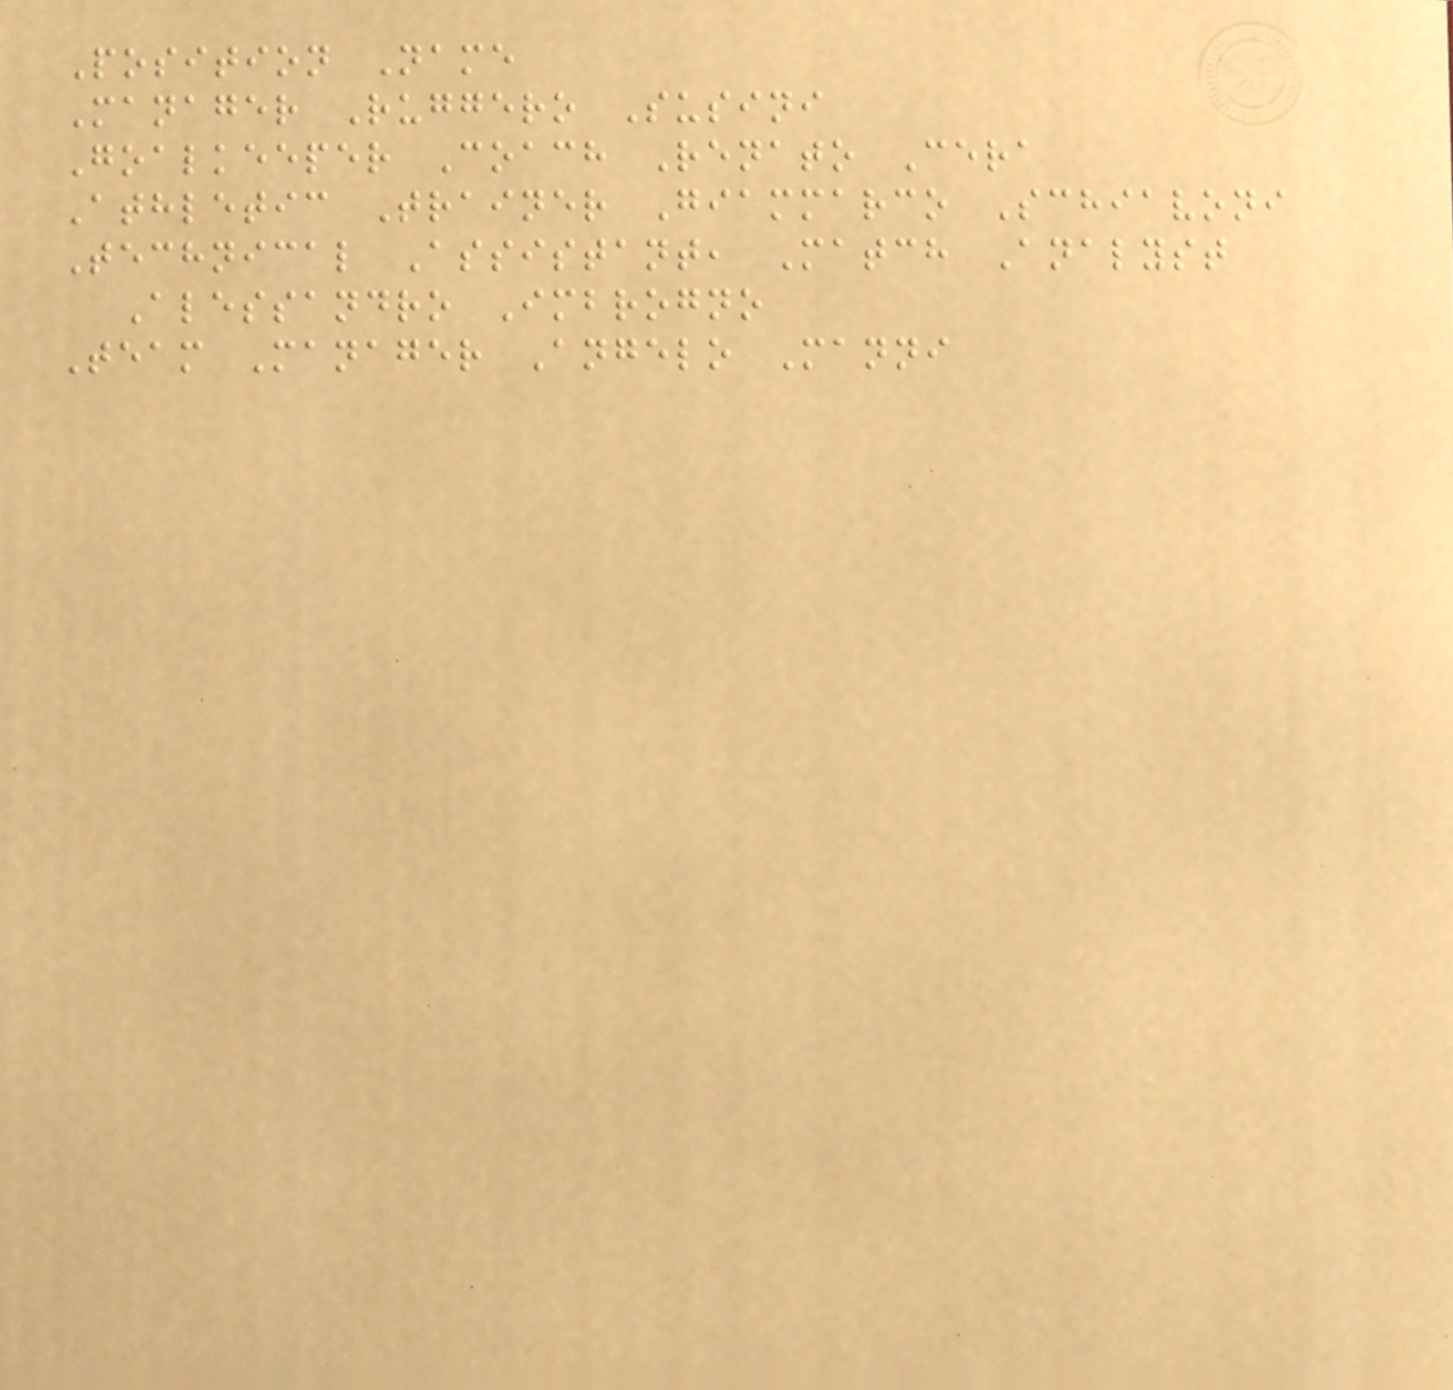Position Name
Manager Ruggero Susini
Goalkeeper Coach Renato Cera
Athletic Trainer Giammarco Schiavoni
Technical Assistant, Match Analyst
Alessandro Imbrogno
Team Manager Angelo Manni
